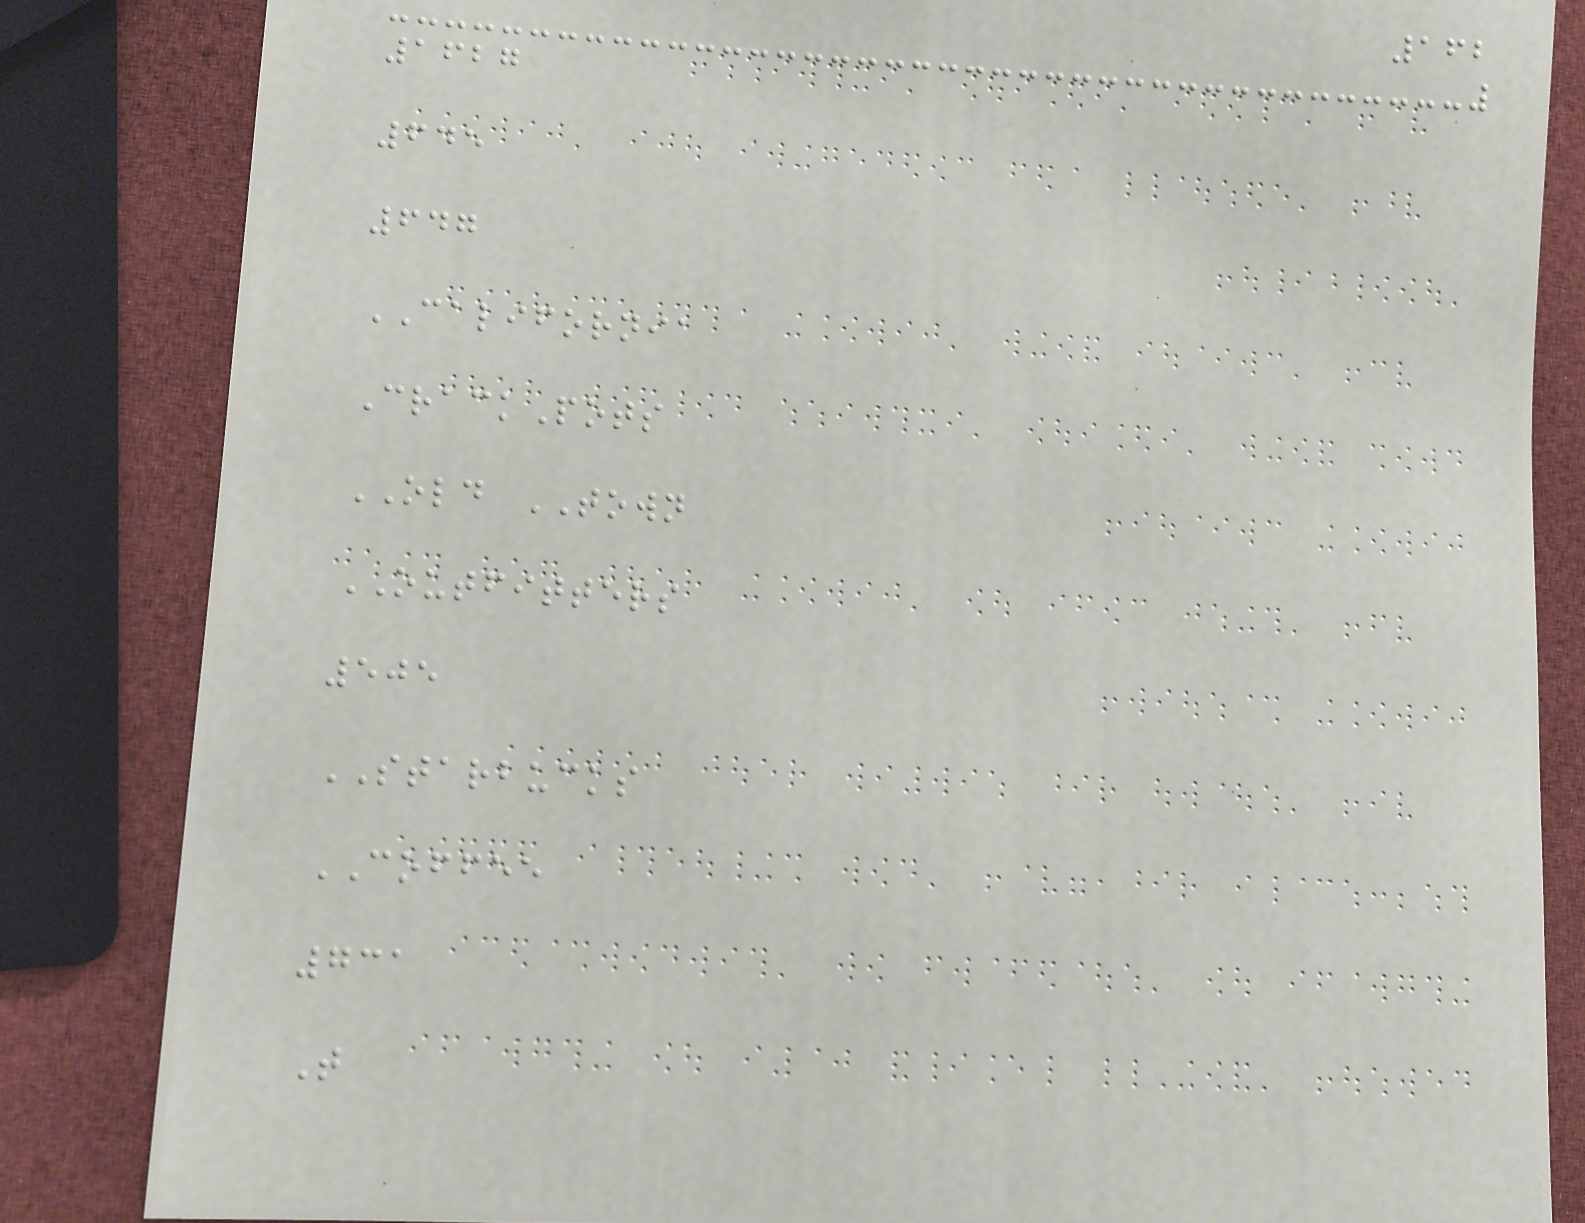162
1627
645
647
CALIFORNIA
CrackPots
OLD TOWN
OUTFITTERS
505
STARBUCKS
COFFEE
731
T
